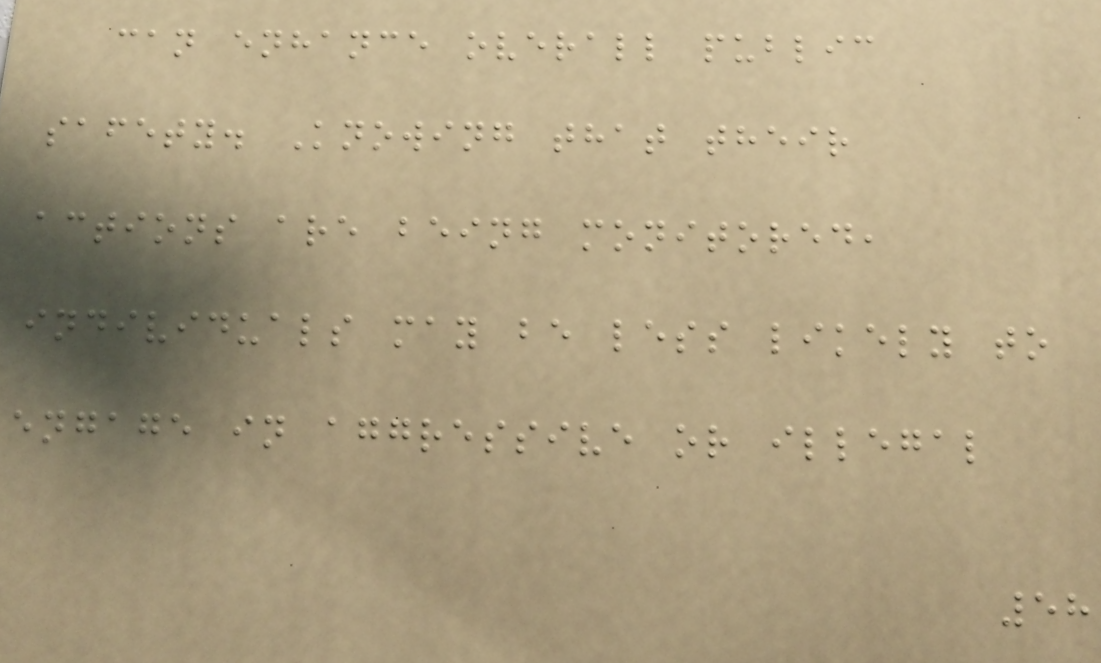can enhance overall public
safety. Knowing that their
actions are being monitored,
individuals may be less likely to
engage in aggressive or illegal
58
